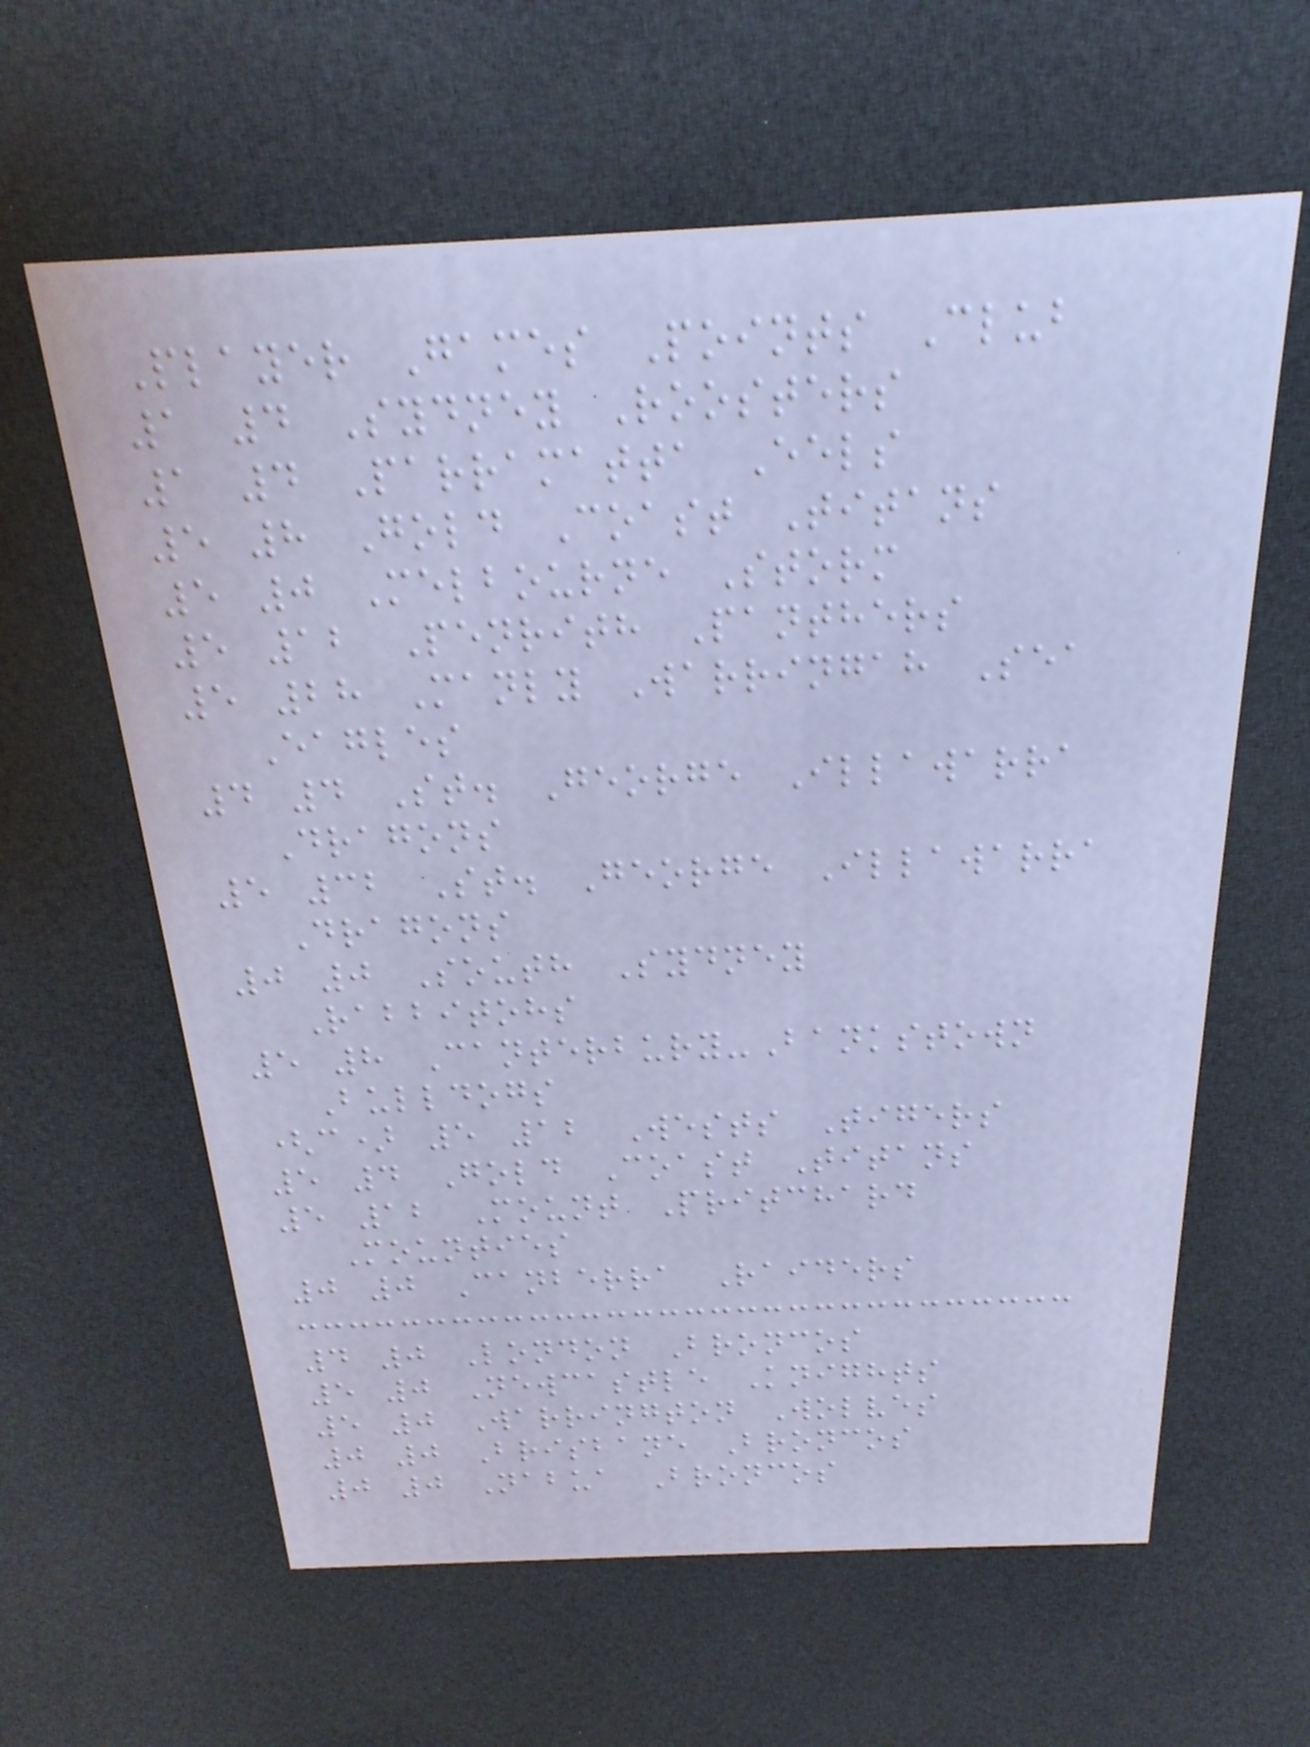Player Games Points Club
1 4 Sydney Roosters
1 4 Parramatta Eels
5 8 Gold Coast Titans
5 0 Melbourne Storm
5 12 Penrith Panthers
5 28 Manly Warringah Sea
Eagles
4 4 St. George Illawarra
Dragons
5 32 St. George Illawarra
Dragons
0 0 South Sydney
Rabbitohs
5 8 Canterbury-Bankstown
Bulldogs
(c) 5 12 Wests Tigers
5 4 Gold Coast Titans
5 12 Mount Pritchard
Mounties
0 0 Canberra Raiders
4 0 London Broncos
5 0 Newcastle Knights
5 0 Warrington Wolves
0 0 Brisbane Broncos
0 0 Nabua Broncos
